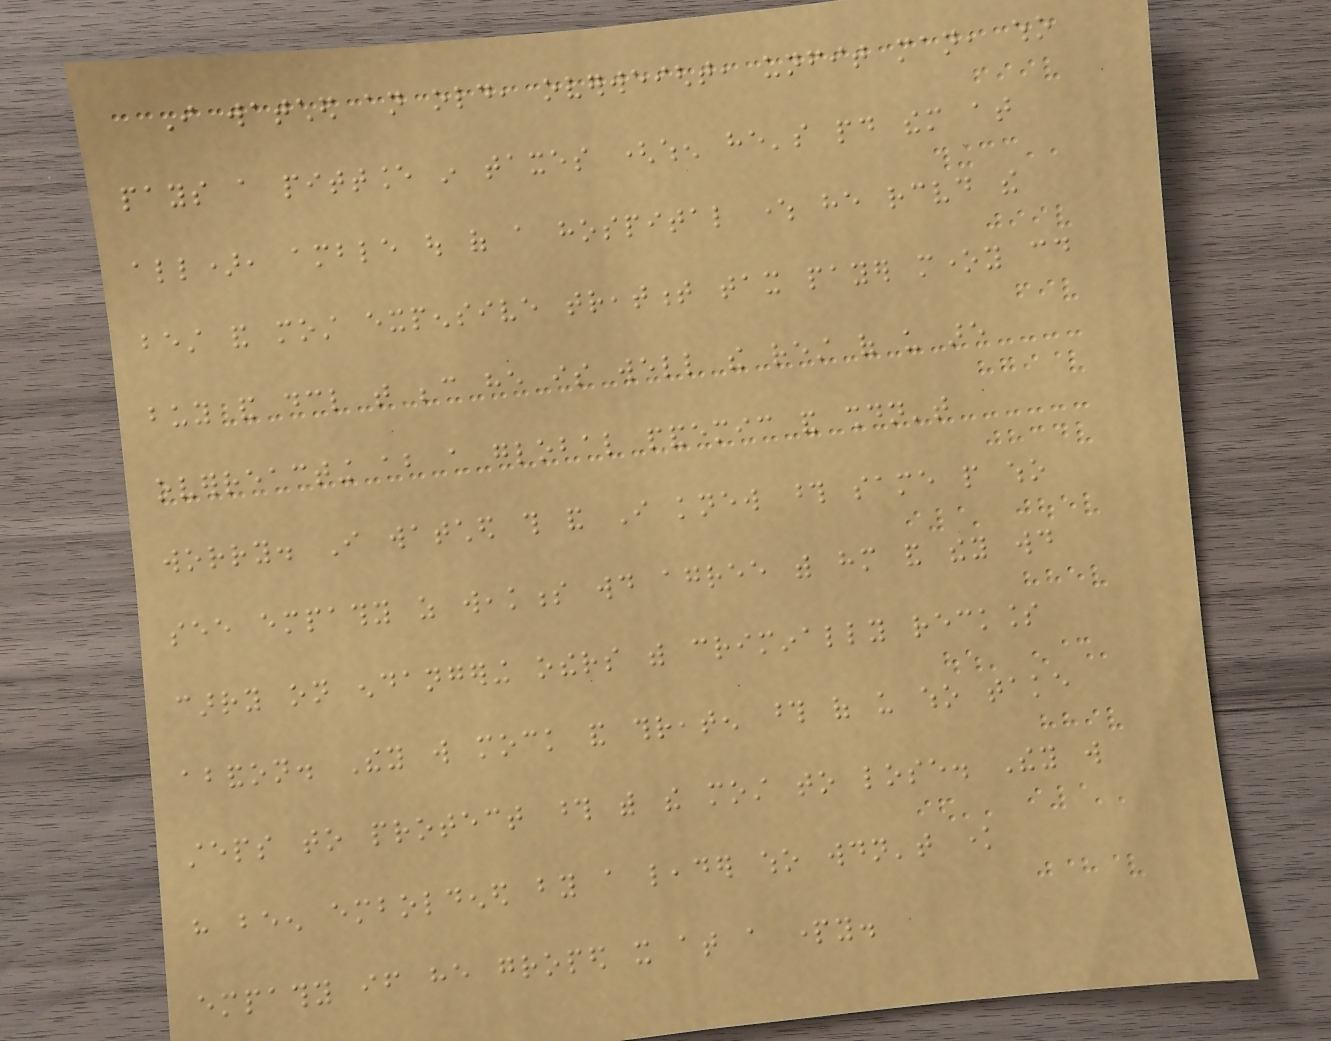I watched an old, overweight, unfit man, who
pays a pittance in taxes (when he's paid them at
all), amble out of a hospital where he received the
best and most expensive treatment tax payer money could
buy and declare that because he is well the rest of us are
overreacting about a global pandemic and shouldn't
worry. I watched this and I knew those same people who
see empathy as weakness would agree with him and they would
carry on endangering others with criminally reckless
abandon. They will mock and threaten those of us who take
steps to protect those with the most to lose. They will
have been emboldened by a leader who wouldn't know
empathy if he groped it at a party.
